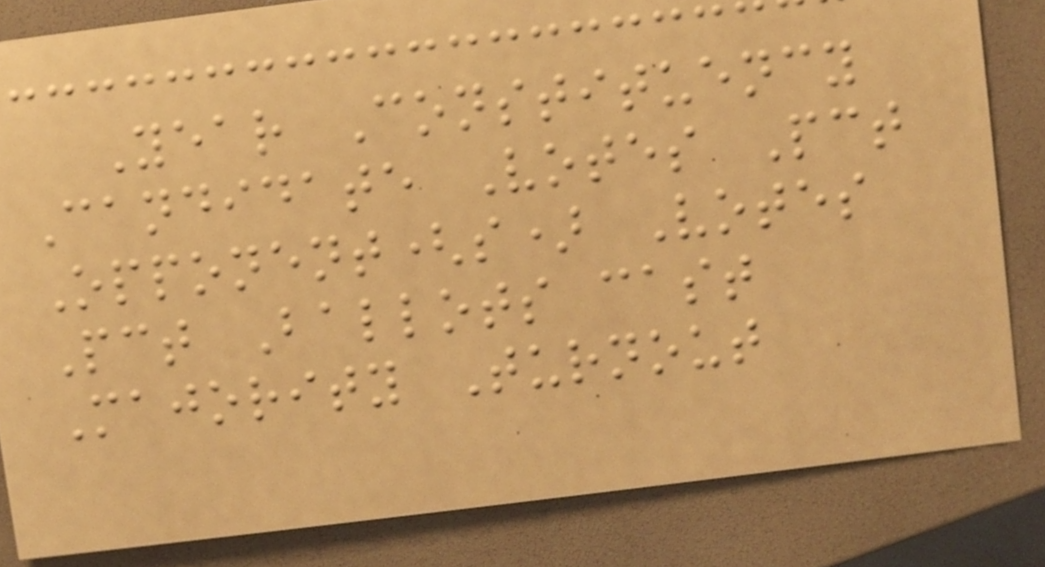Year Constituency
Candidate Votes Pct
Opponent(s) Votes
Pct Ballots cast
Majority Turnout
